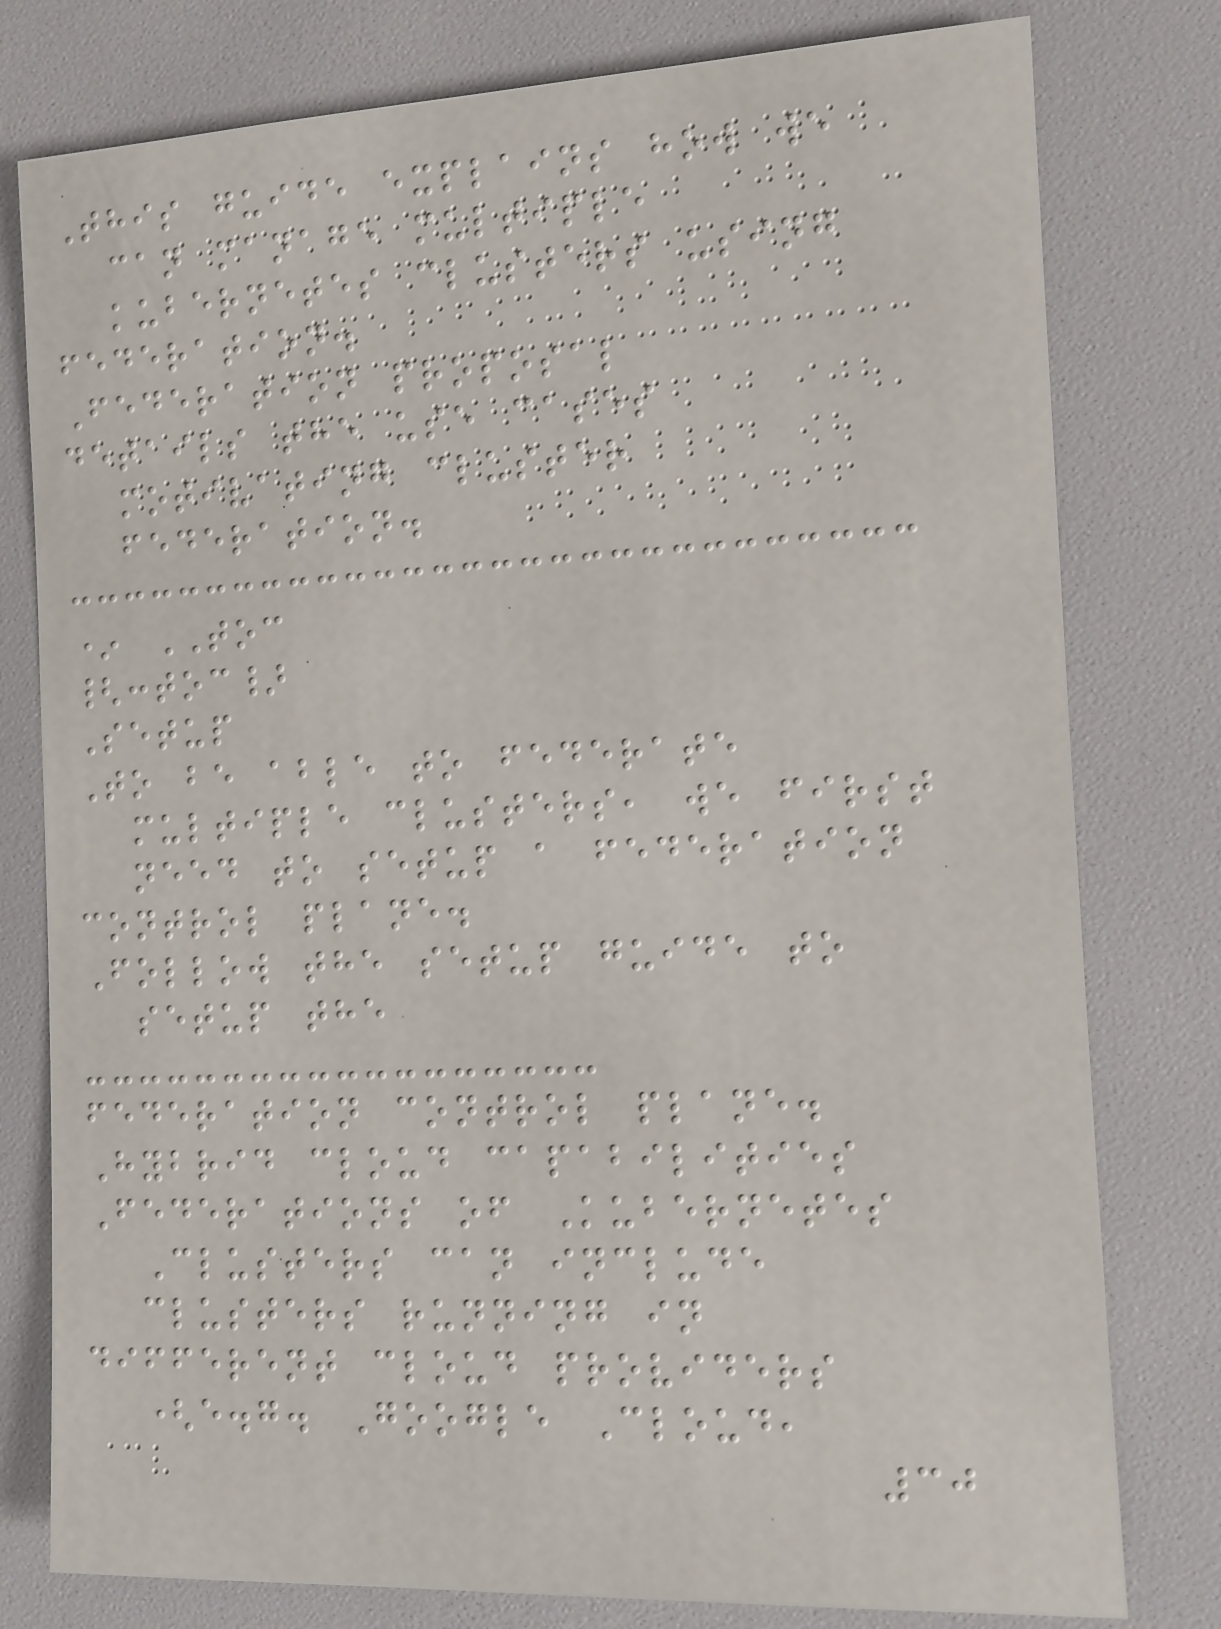This guide explains how we
can manage multiple
kubernetes clusters using
federation.
Federation proposal
details the use cases
motivating cluster
federation.
* TOC
{:toc}
Setup
To be able to federate
multiple clusters, we first
need to setup a federation
control plane.
Follow the setup guide to
setup the
federation control plane.
Hybrid cloud capabilities
Federations of Kubernetes
Clusters can include
clusters running in
different cloud providers
(e.g. Google Cloud,
30
